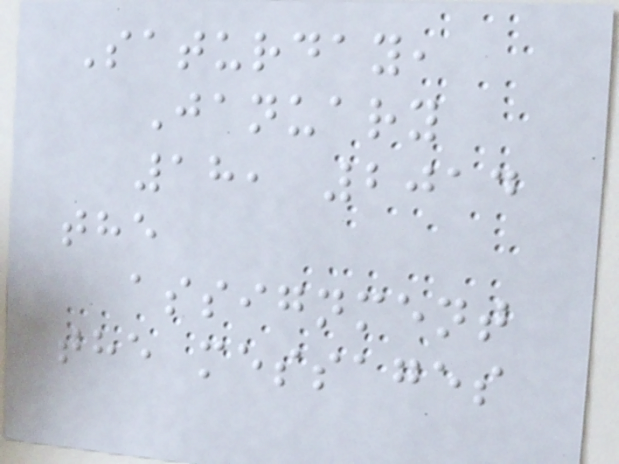Saturday,
January
18, 2014
the
assignment
the messages
